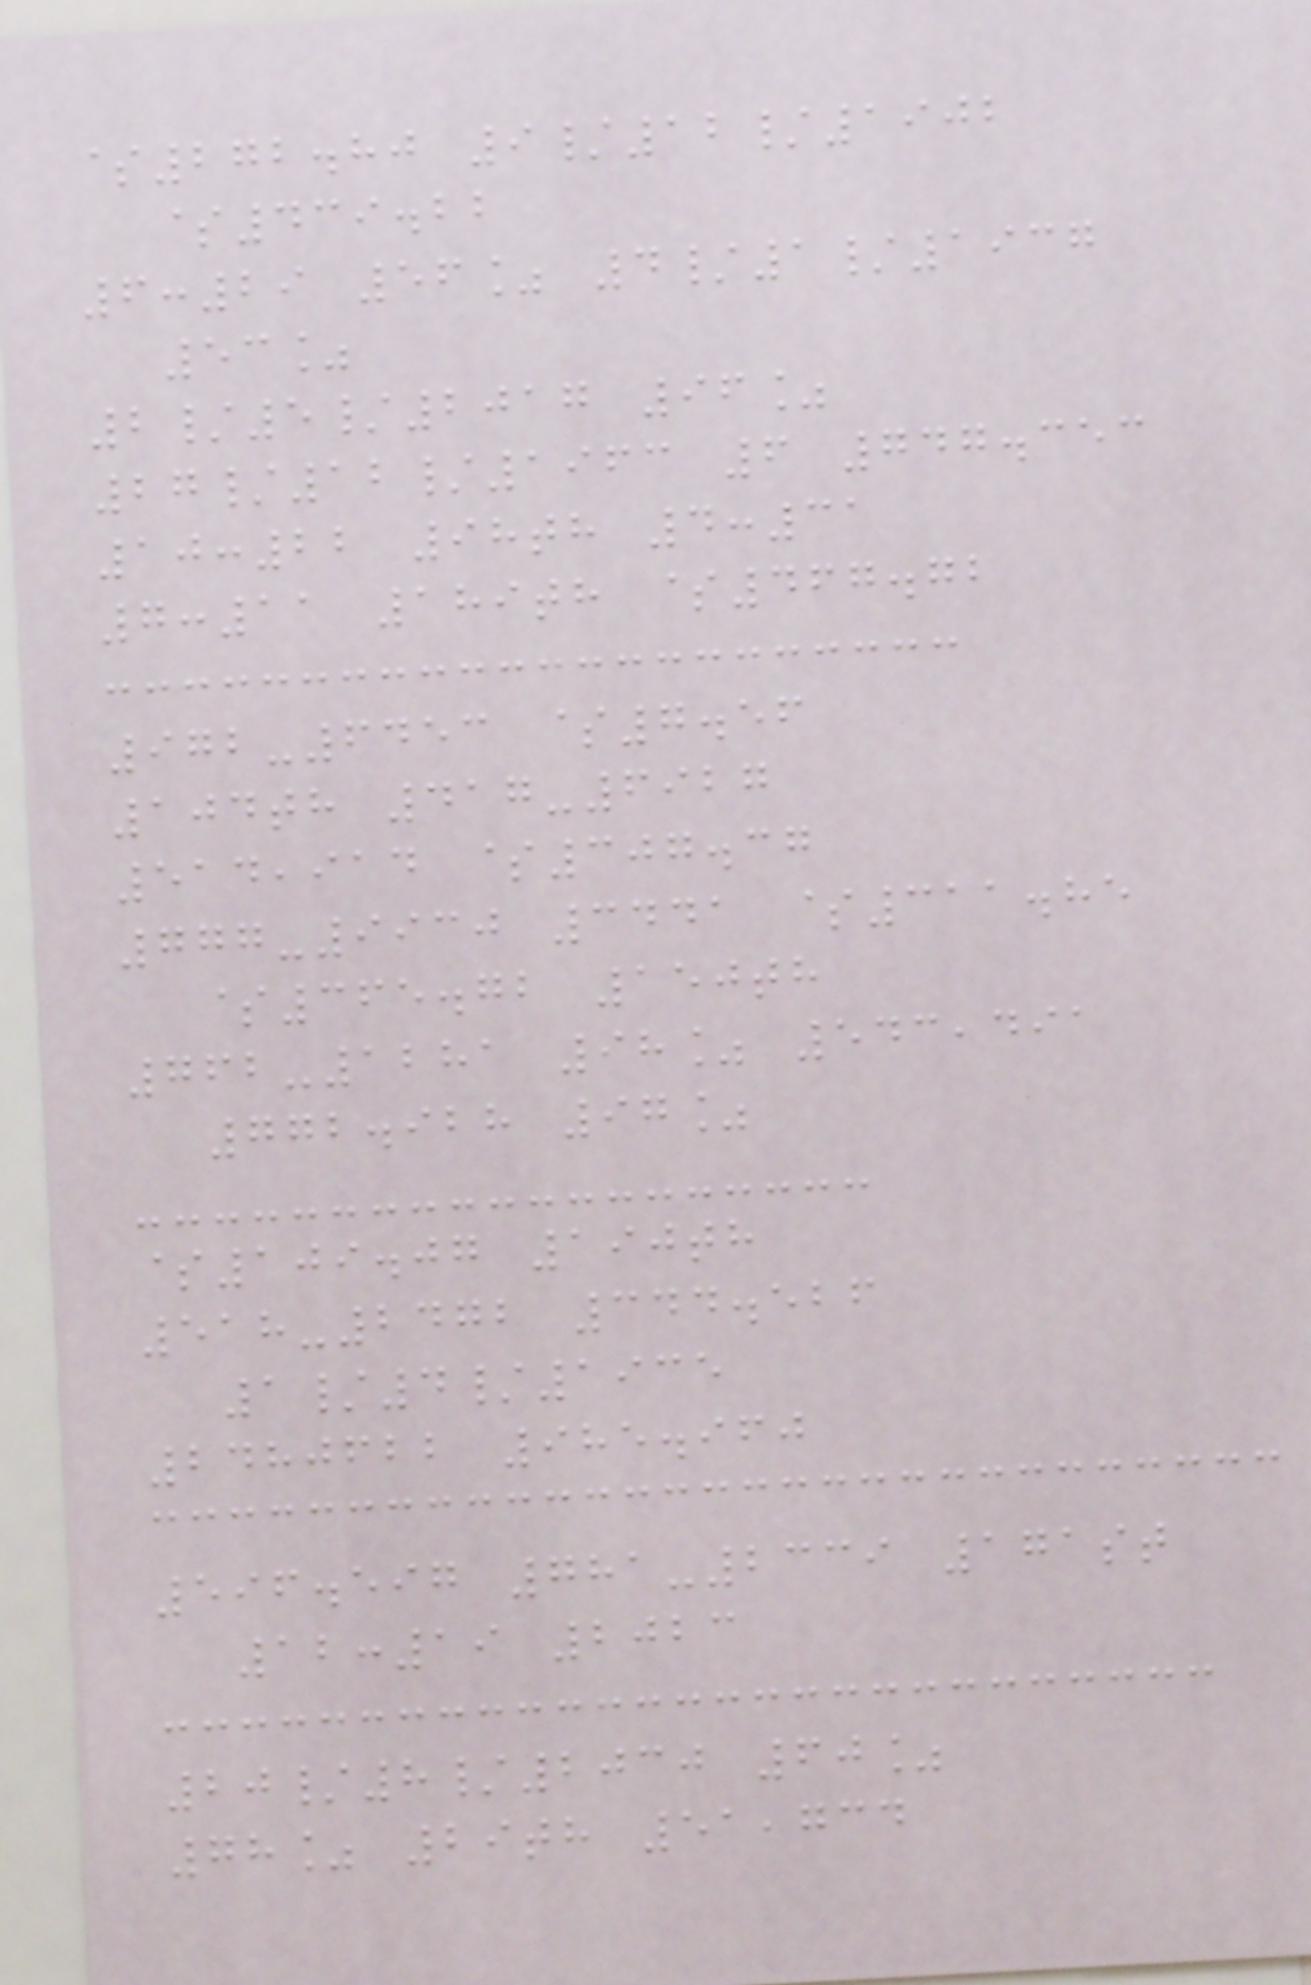$272.80 9/12/1902
$439.22
6:29 56% 4/1/1937
53%
2/5/2017 96%
27/12/1963 6 747.353
10:22 98th 4:31
7:11 189th $467.72
972-6453 $7.56
104th 417-6927
514,914 $307.37
777-9930 3441 $311.85
$365.72 150th
762-1281 98% 543,491
772.928 97%
$109.07 190th
518-2472 344.526
1/4/1935
2480622 985.960
596.597 781-2339 171st
12:19 2023
20/8/2030 60%
78% 29th 51,734
